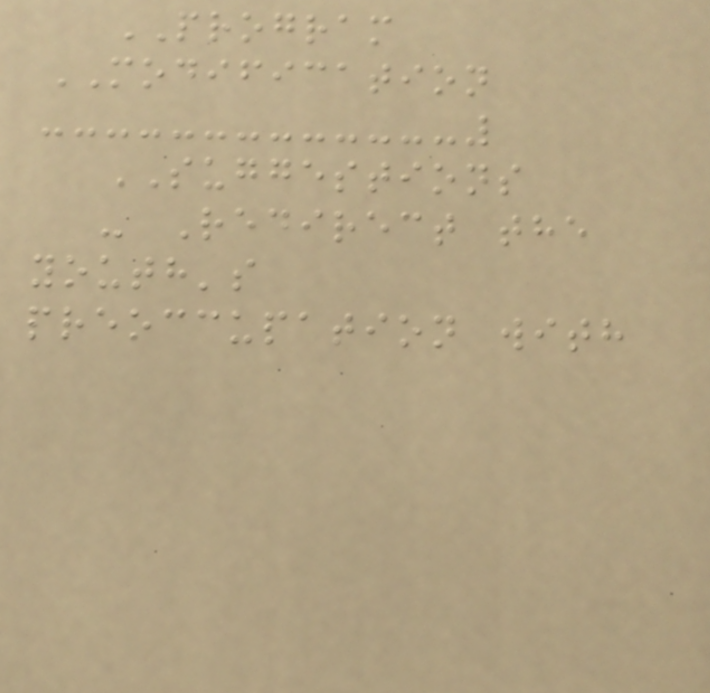PROGRAM
MODIFICATION
SUGGESTIONS
- Redirect the
youth's
preoccupation with
